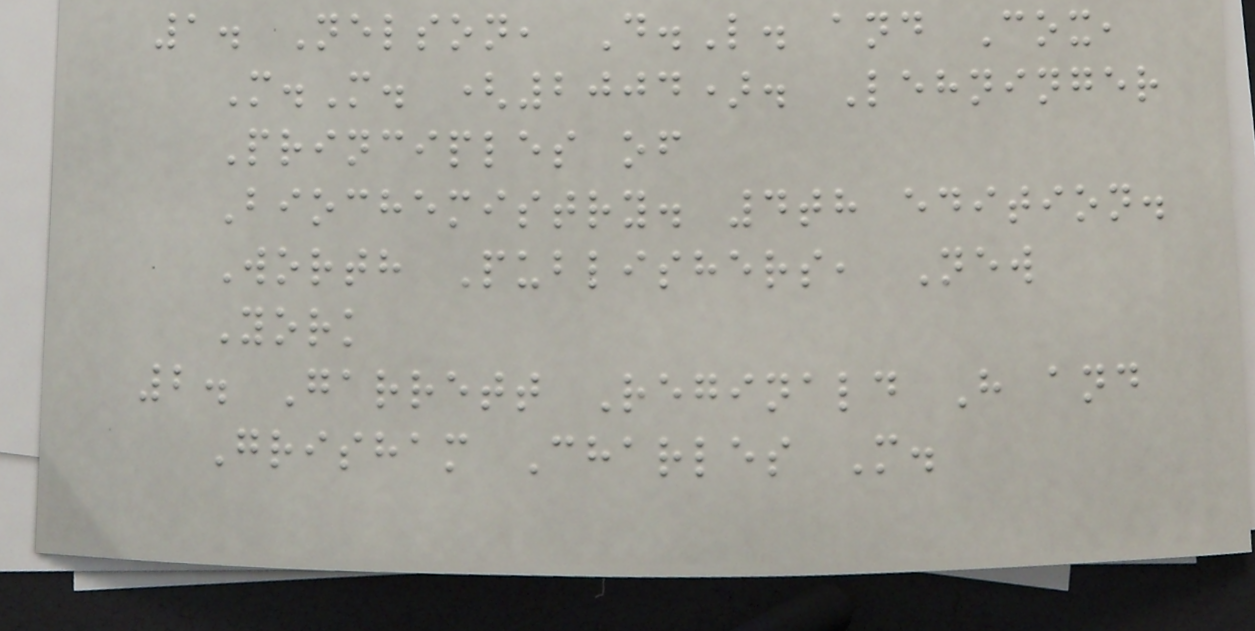1. Nelson, D.L. and Cox,
M.M. (2004). Lehninger
Principles of
Biochemistry. 4th edition.
Worth Publishers, New
York
2. Garrett Reginald H and
Grisham Charles M.
